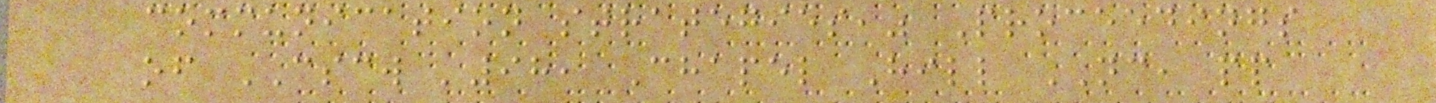communication strategies," Proceedings
of CSCW '98, Chapel Hill NC, pp
